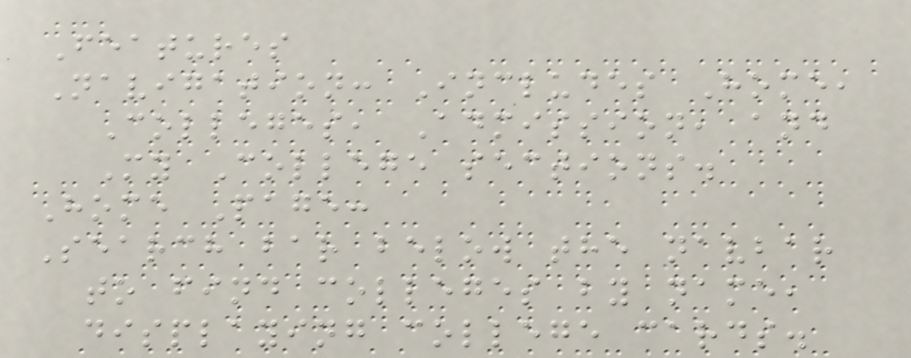Features
Navigation: Includes Home,
Colleges, Admission, and
My College sections.
Home Page:
Search bar below the navbar
to find colleges by name,
displaying college cards.
